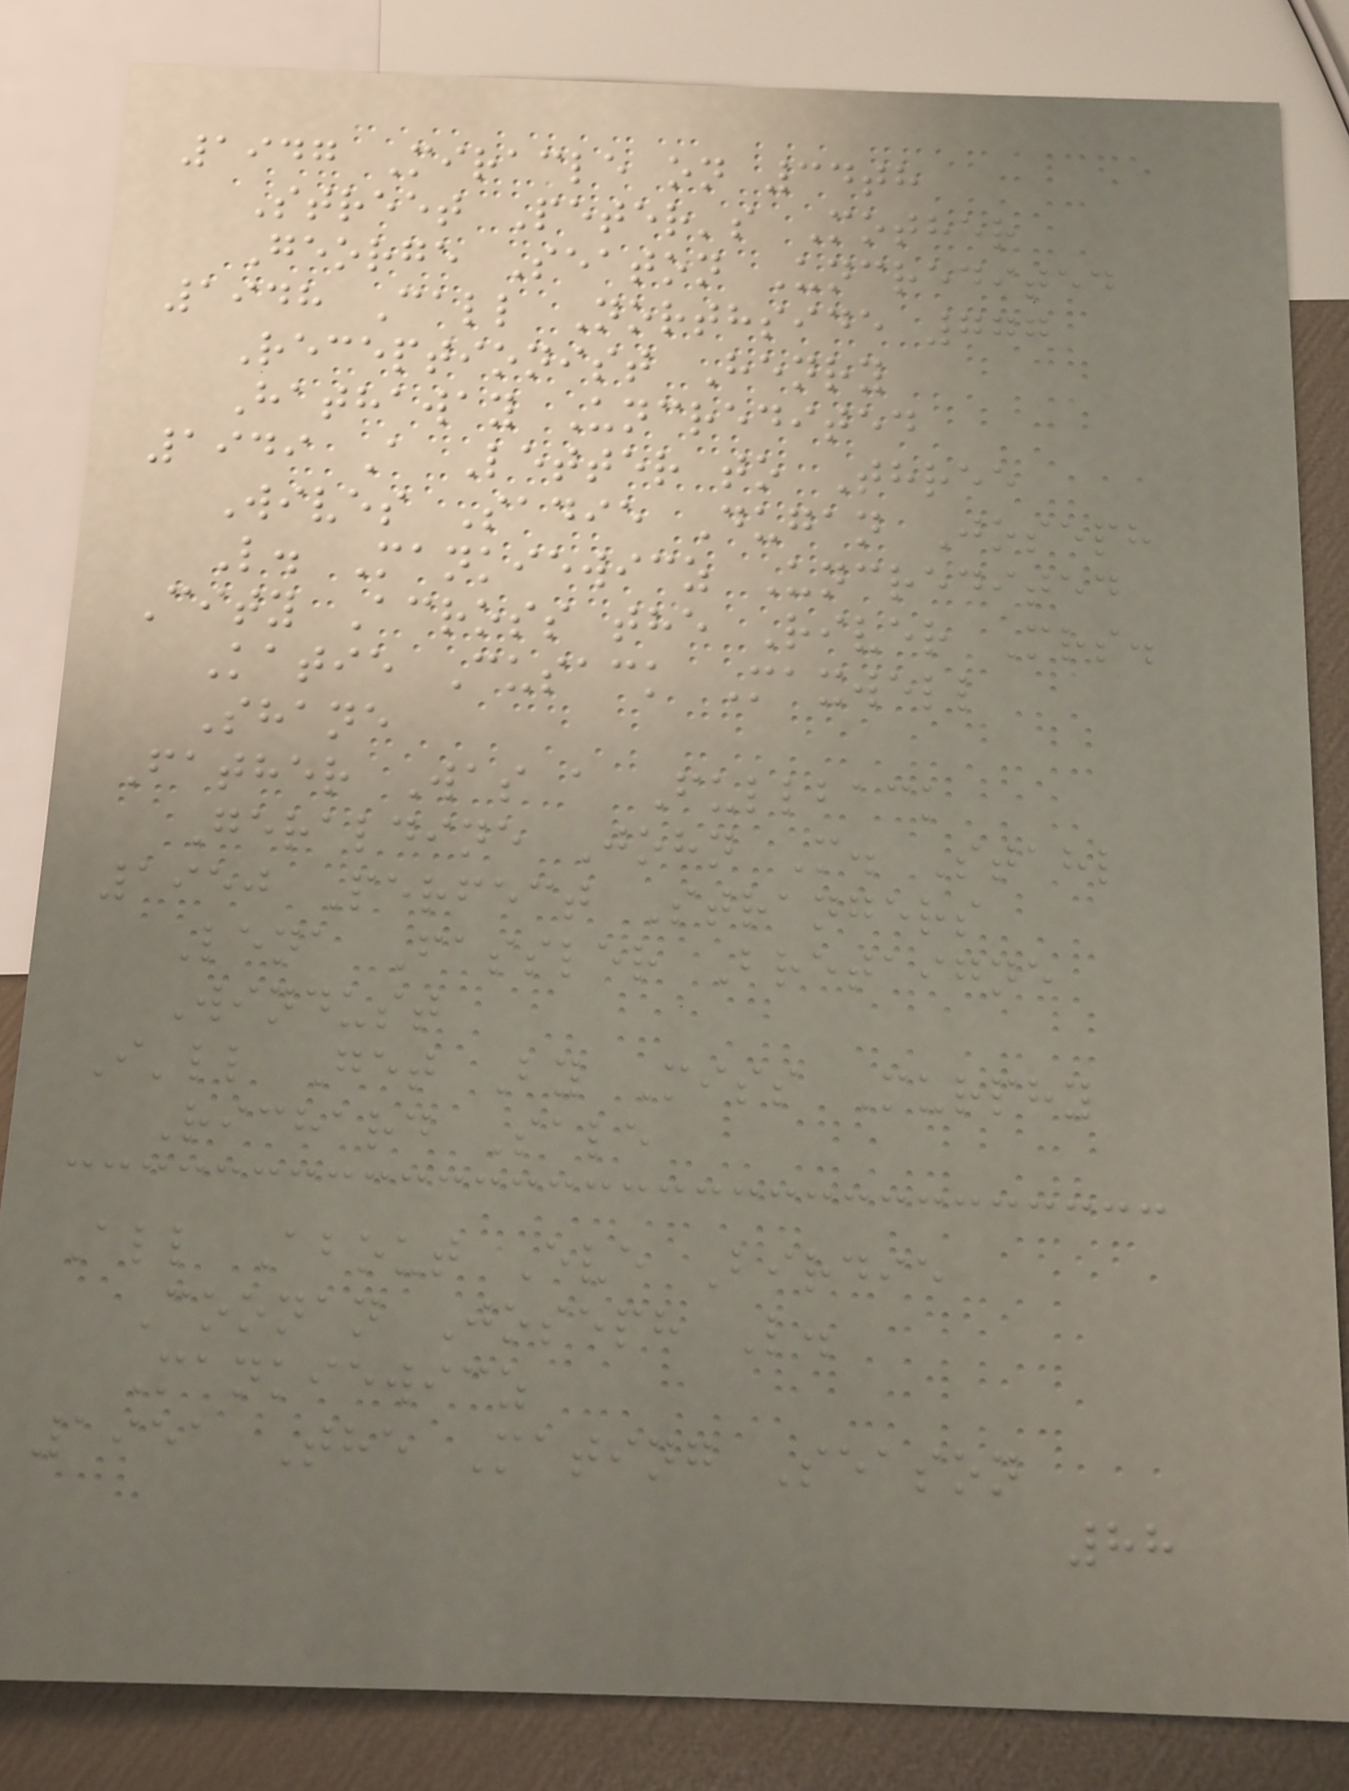1947 Miracle on 34th
Street Peter's Mother
George Seaton Uncredited
1948 Call Northside 777
Receptionist Henry
Hathaway Uncredited
1949 A Letter to Three
Wives Sadie Dugan Joseph
L. Mankiewicz Uncredited
City Across the River Mrs.
Katie Cusack Maxwell
Shane
Father Was a Fullback
Geraldine John M. Stahl
1950 Perfect Strangers
Lena Fassler Bretaigne
Windust
I'll Get By Miss Murphy
Richard Sale
All About Eve Birdie
Coonan Joseph L.
Mankiewicz
1951 The Mating Season
88
